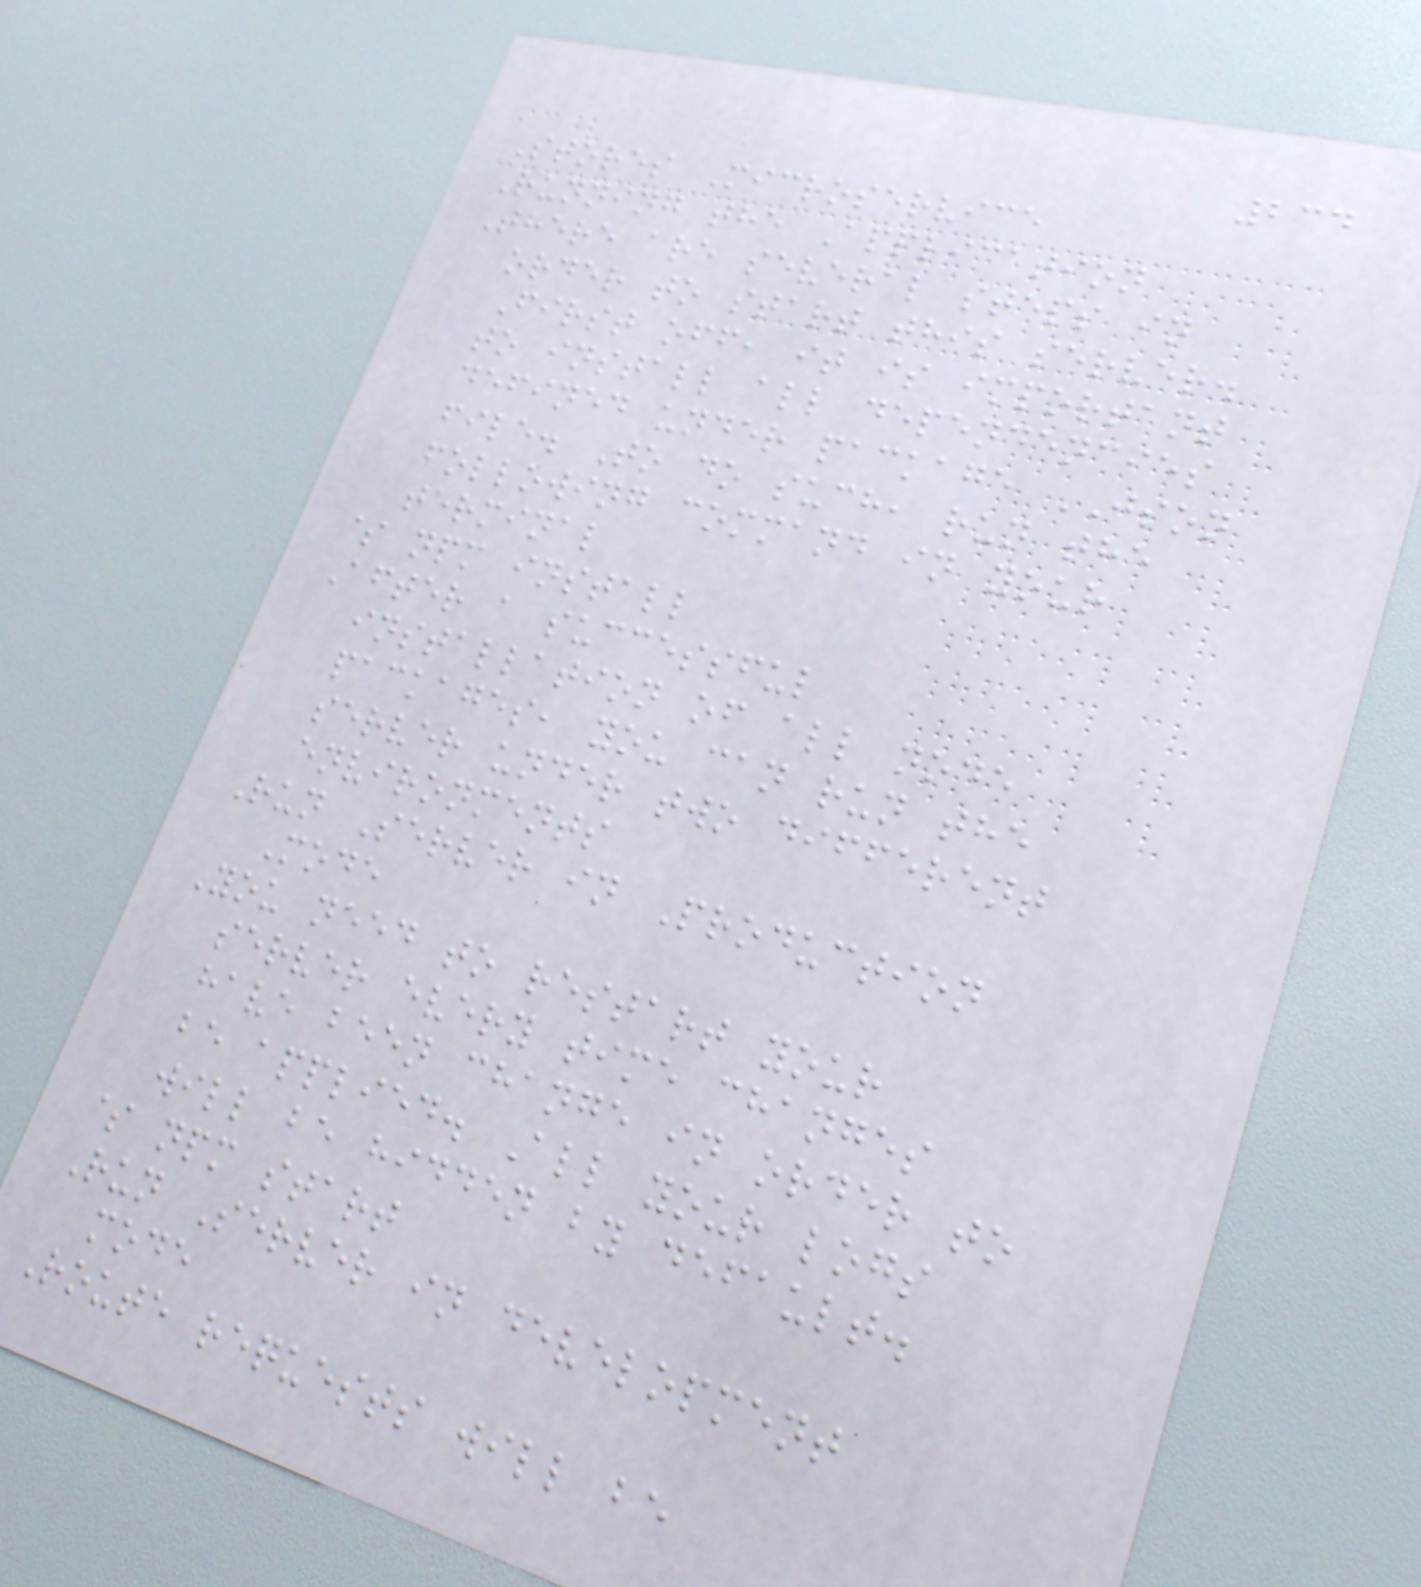234
Stores Microservice
Running the Application
There are several steps in
order to start this server.
First off, it is important
to install all dependencies
defined under package JSON
file. To do such, run the
following command in your
terminal
$ npm install
After a successful
installation of all node
packages, you can run the
server under two different
environments
Run Server in Production
Mode
You need to restart your
server every time changes
have been change in order to
be applied. All your logs
will be hidden by default.
$ npm start
Run Server in development
mode
Route requests will be
